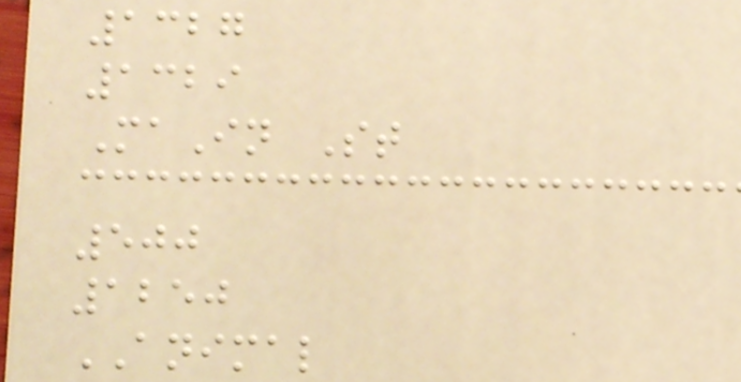1327
1329
MaIn St
500
1250
ANIMAL
